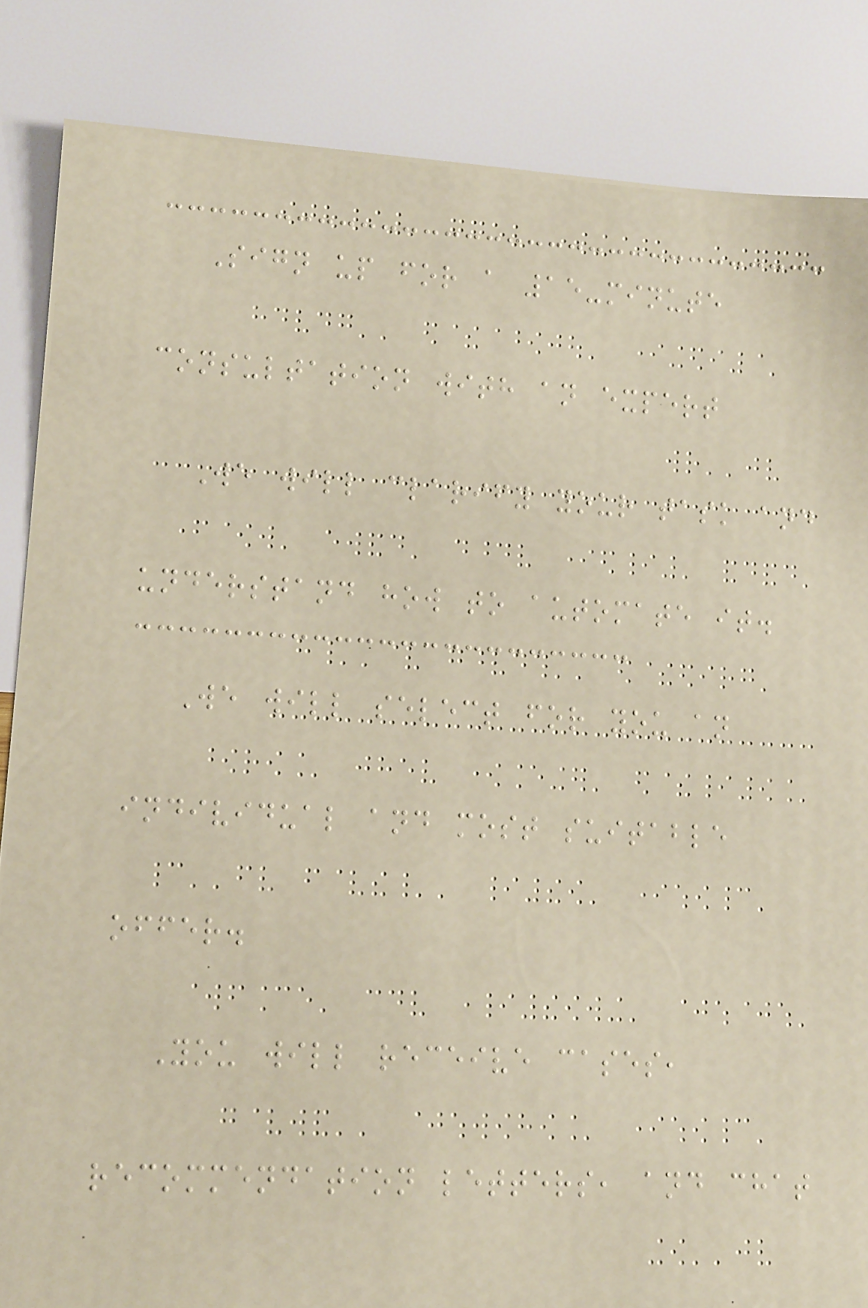Sign up for a 15-minute
consultation with an expert
We will clarify your task and
understand how to automate it.
We will select for you an
individual and most suitable
offer.
You will receive cases,
recommendation letters, and chat
